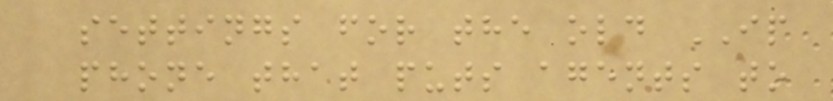settings for the old IP
phone that puts agents to
